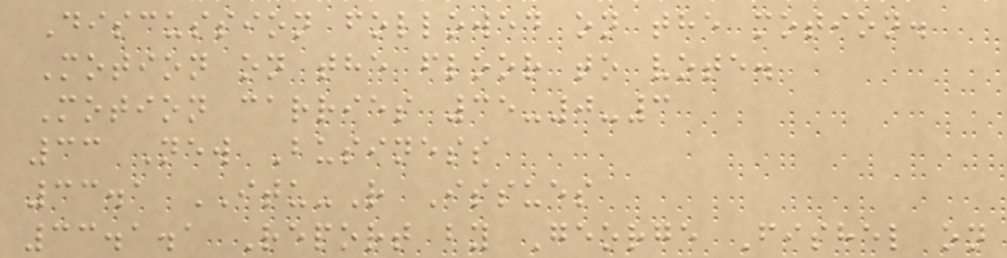Discussion followed on the motion.
Motion on the floor to vote.
Motion carries 35-0-3
33 New Business
33.1 ITU-R Issues
33.1.1 Report by George Fishel on
